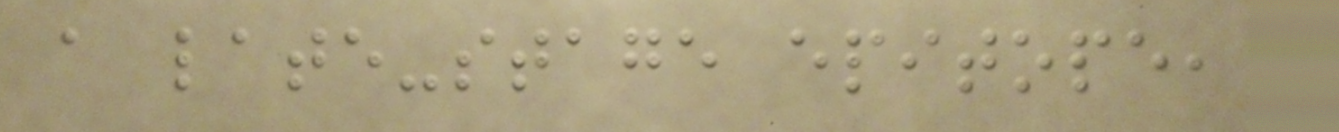a late-stage epitope,
